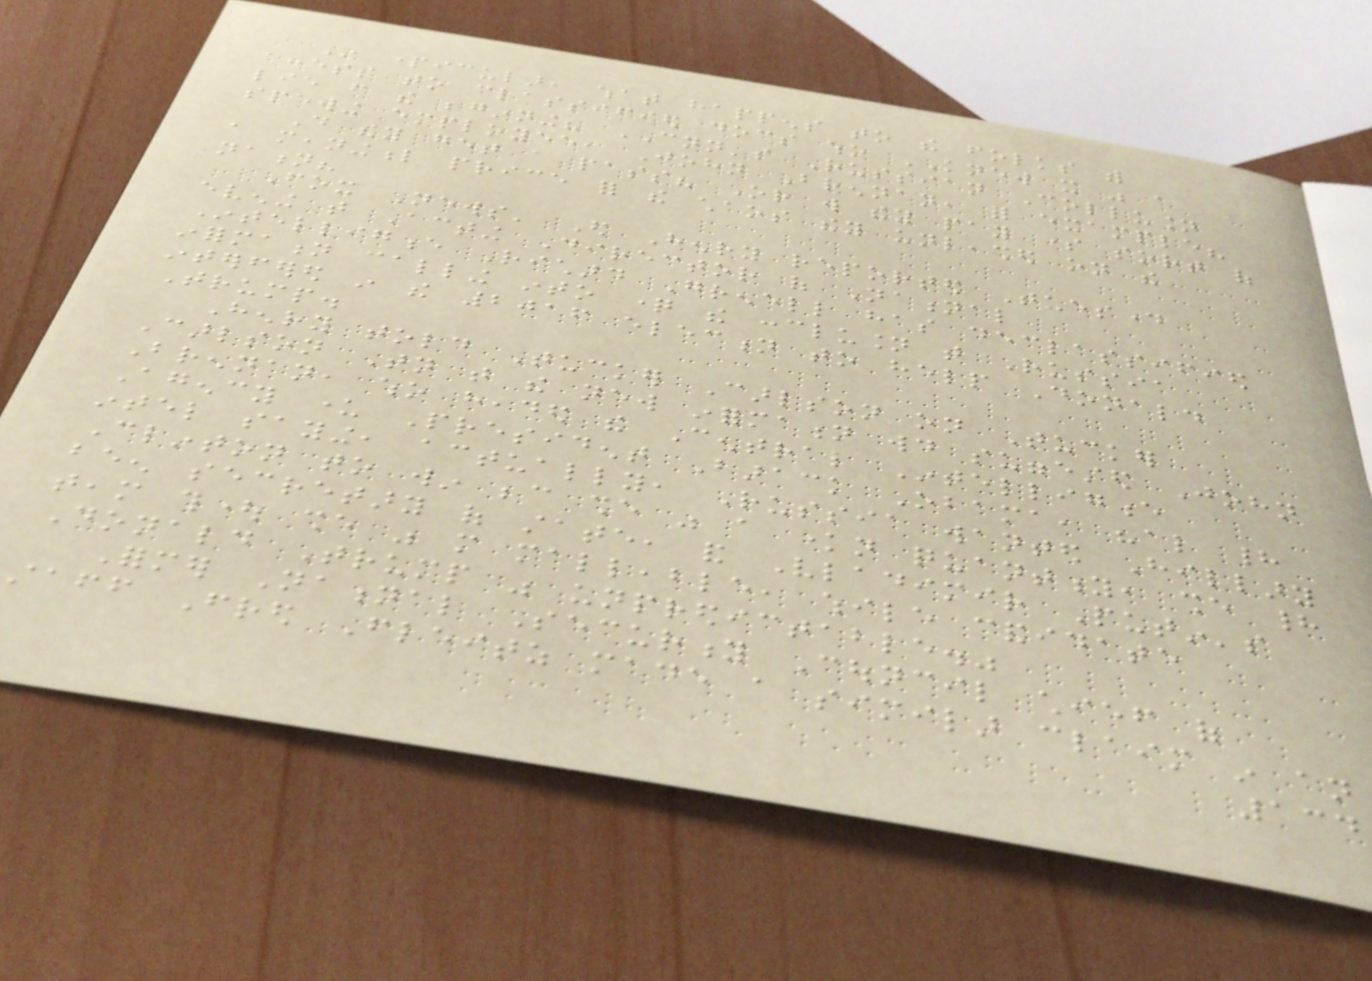In particular, what happens to the folks with
access to classified docs who KNEW it was a
lie from the beginning? CNN's Russian Collusion
spewing employee, John Brennan, for example?
Do they get a pass? Or will they pay some sort of
a meaningful price for the chaos they unleashed on the
nation?
Fox News' Ed Henry reported Tuesday
evening that Acting Director of National
Intelligence Richard Grenell has declassified
information calling into question the conclusion that Russia
interfered in the 2016 election to help Donald
Trump.
Henry told Tucker Carlson on Tucker
Carlson Tonight that the new information would suggested John
Brennan, who headed the Central Intelligence
Agency under President Barack Obama, "also had
intel saying, actually, Russia wanted Hillary
Clinton to win because she was a known quantity, she had
been secretary of state, and Vladimir Putin's
team thought she was more malleable, while candidate
Donald Trump was unpredictable."
Former National Security Council chief of
staff Fred Fleitz made a similar claim in an
134
